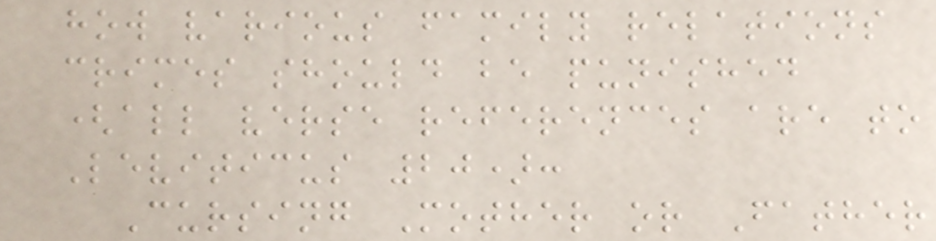how various family relations
crimes should be punished
(all verse references are to
Leviticus 20):
Cursing Mother or Father
